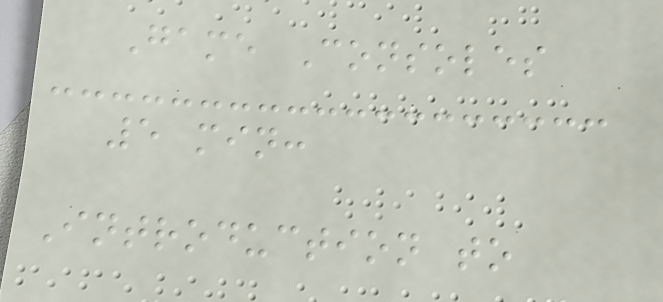Game Consoles
5 min:
Introduction to
